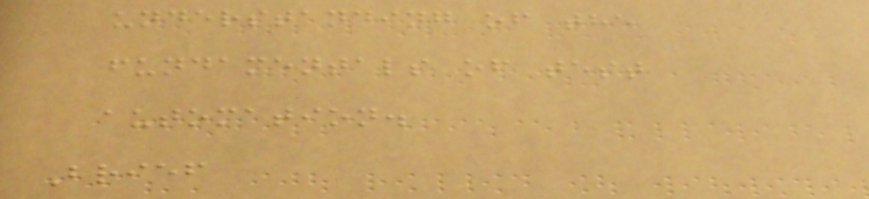understanding of the
fundamentals of test
automation.
Brief
